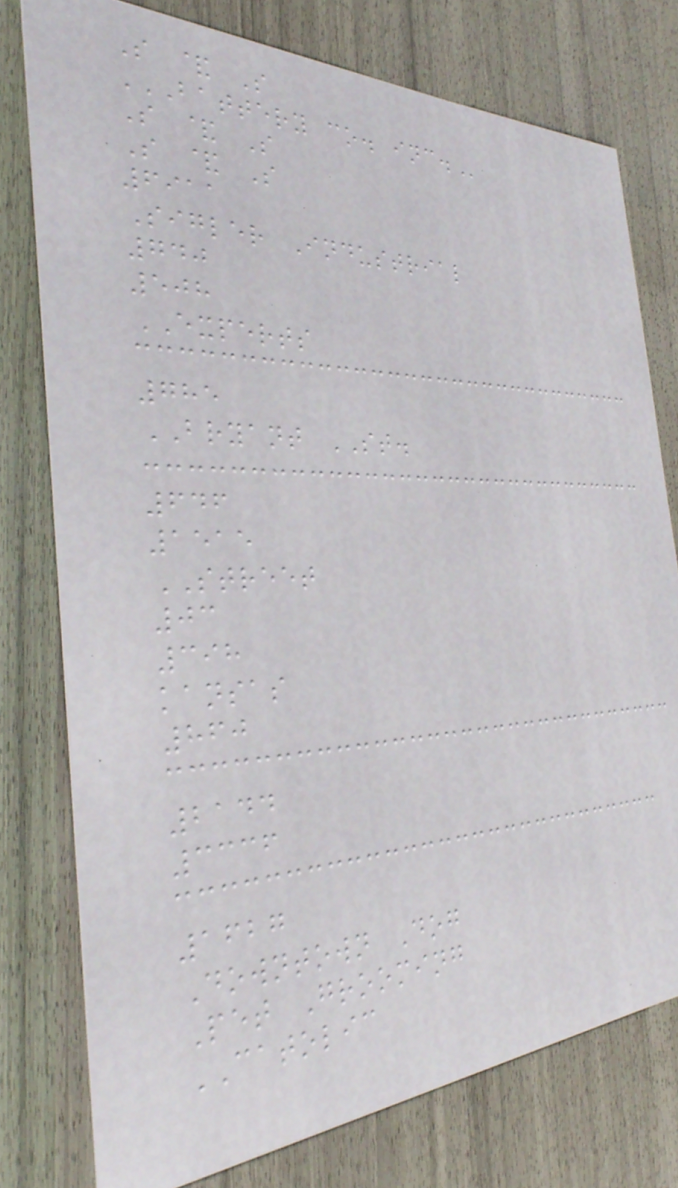S & S
BATTERY CO. INC.
S & S
S & S
6911
Sigler Industrial
740
508
EXPERTS
785
BRYANT ST.
646
1515
STREET
03
398
kansas
860
2144
3336
1627
Downtown Dog
Pet Grooming
CATOLIC
